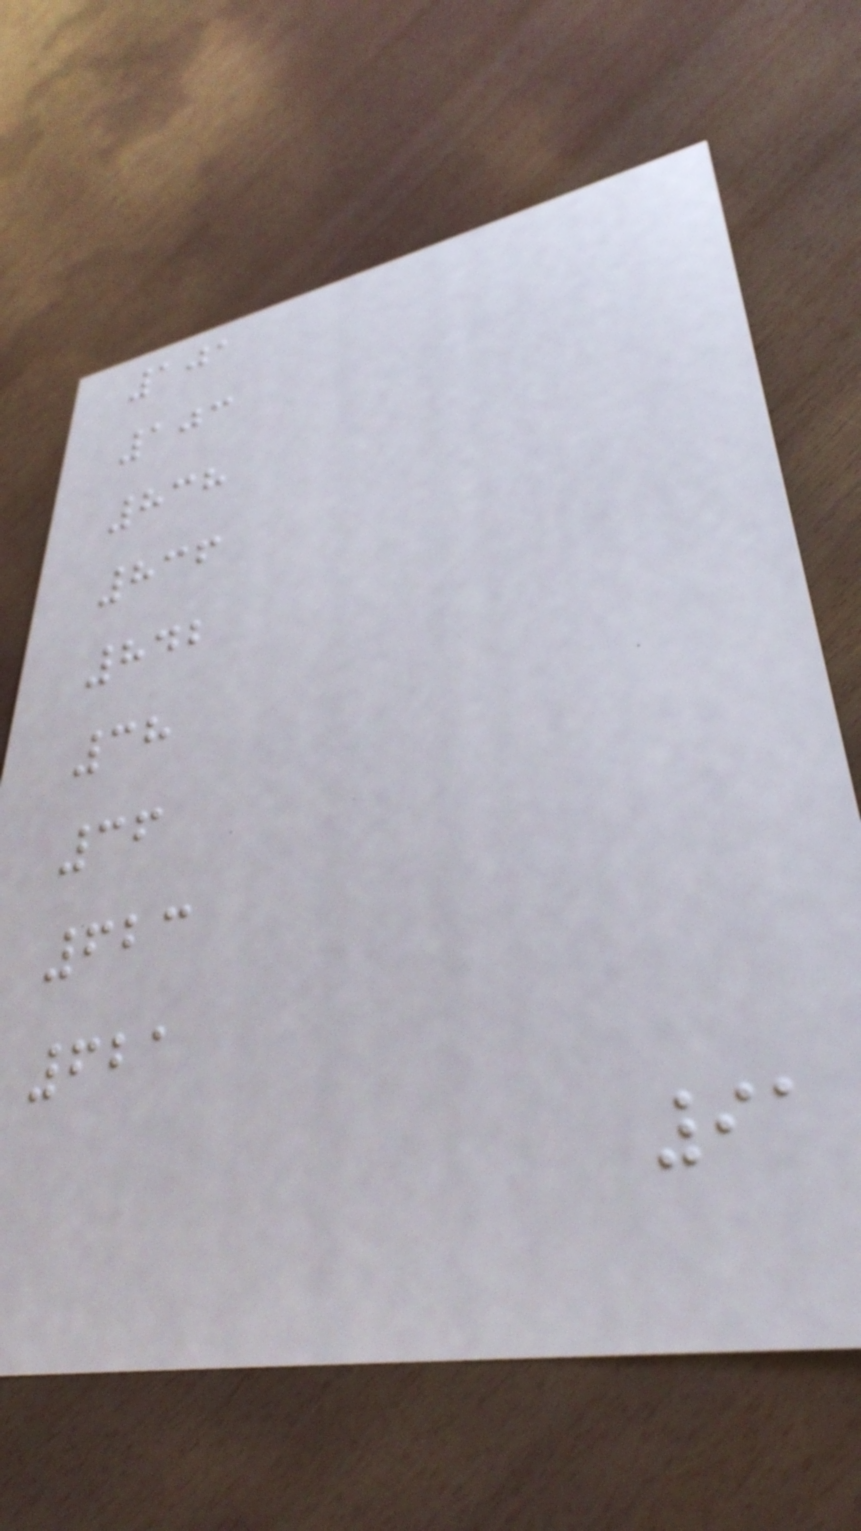101
103
838
836
842
38
36
623
621
91
